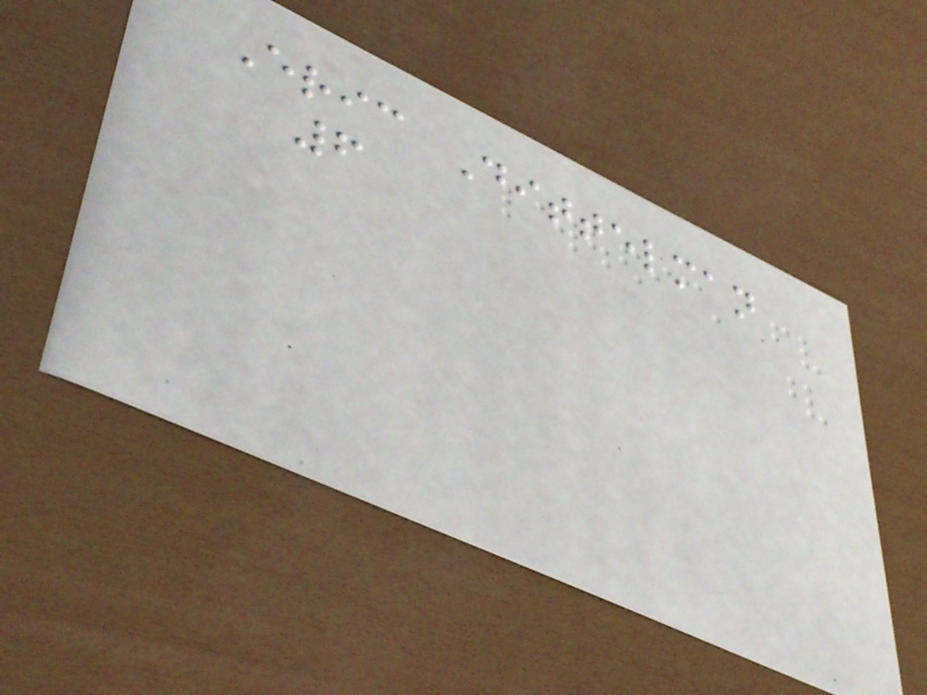Eric Dittelman
6
